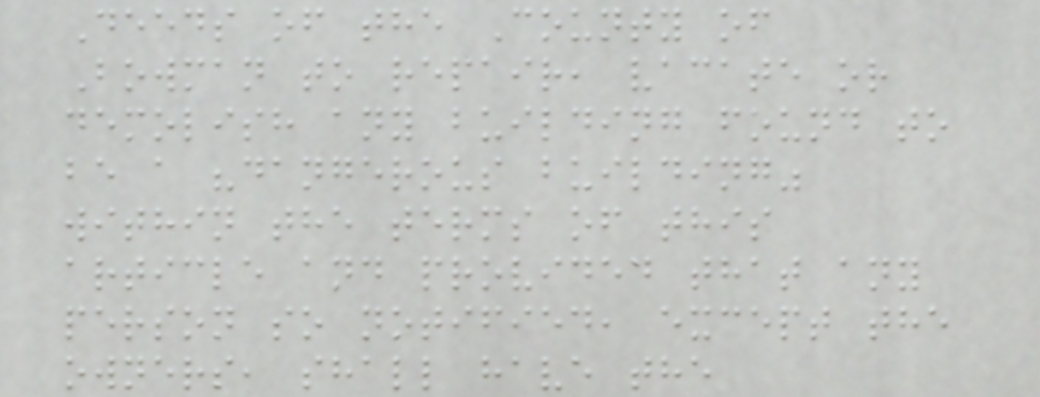Deeds of the County of
Bowman to repair, vacate or
demolish any building found to
be a "dangerous building"
within the terms of this
article and provided that any
person so notified, except the
owners, shall have the
